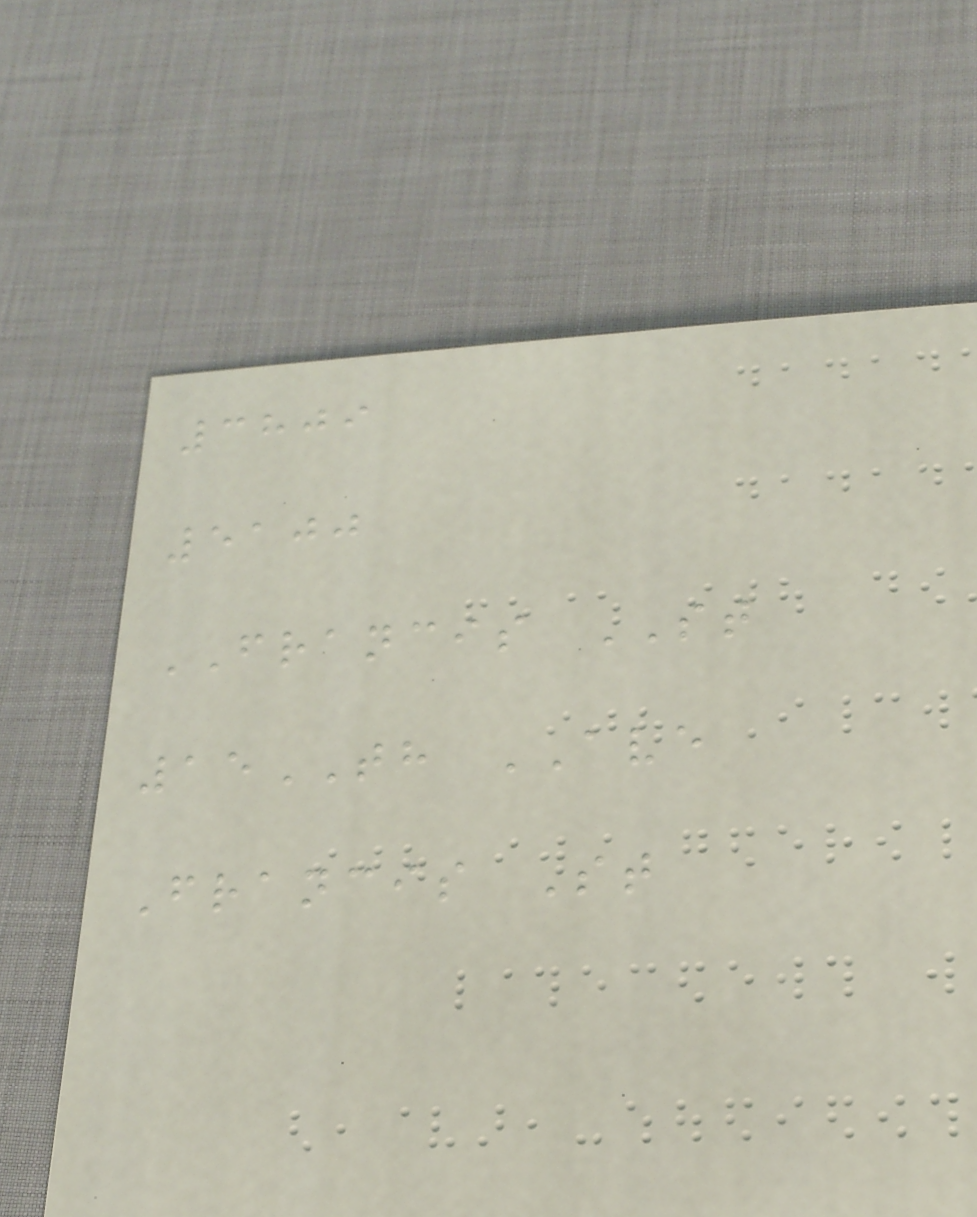3809
5100
FRANCIS ST
15TH AVE
Francis St
